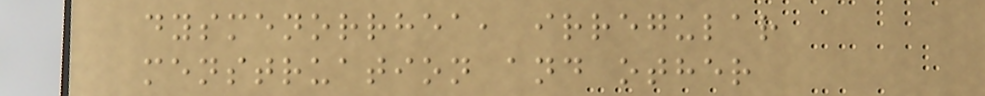dysmenorrhea, irregular
menstruation and other
